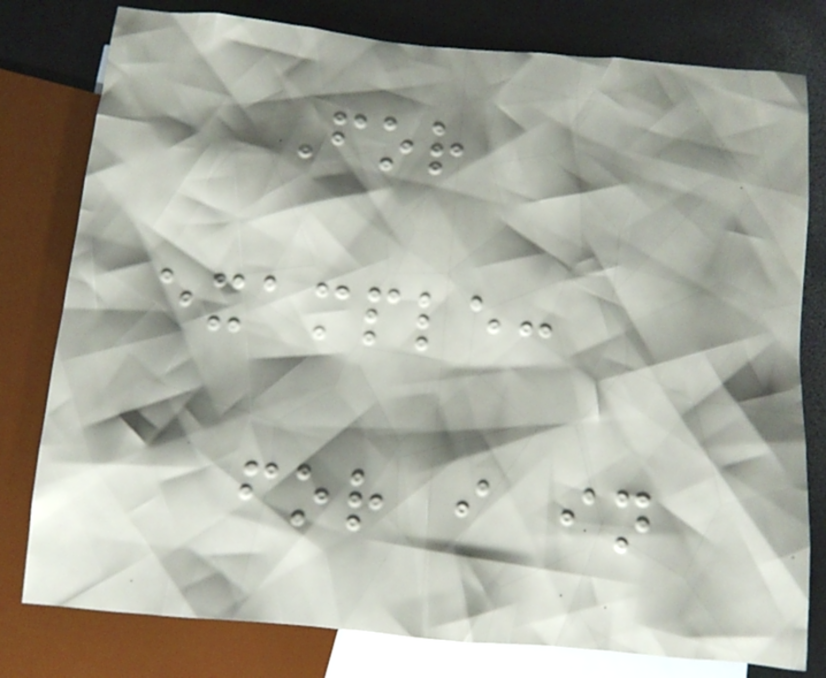For
example:
for i in
